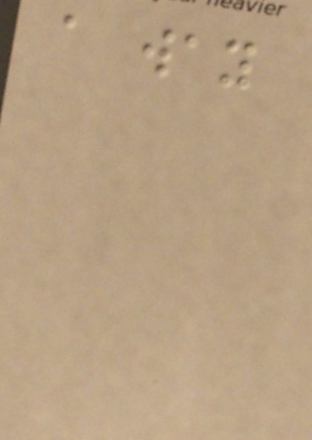a way
